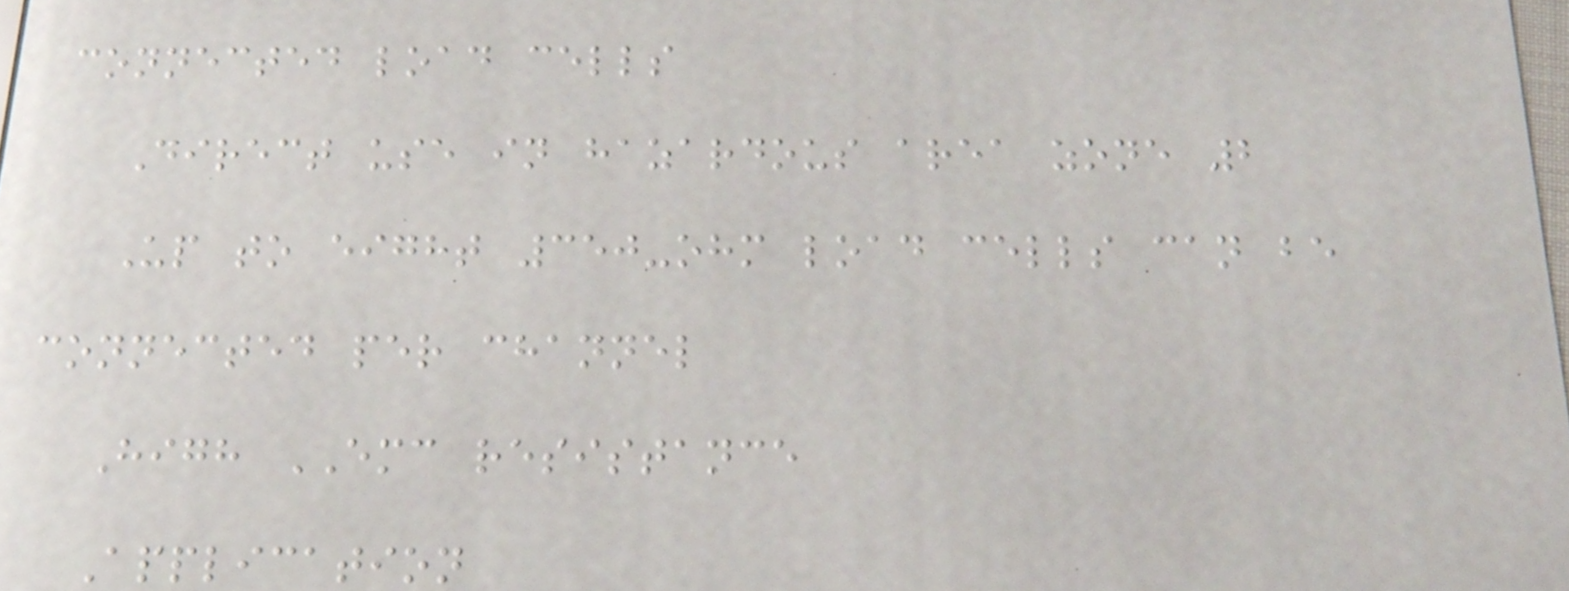connected load cells
Direct use in hazardous area zone 2
Up to eight 350-ohm load cells can be
connected per channel
High EMC resistance
Application
